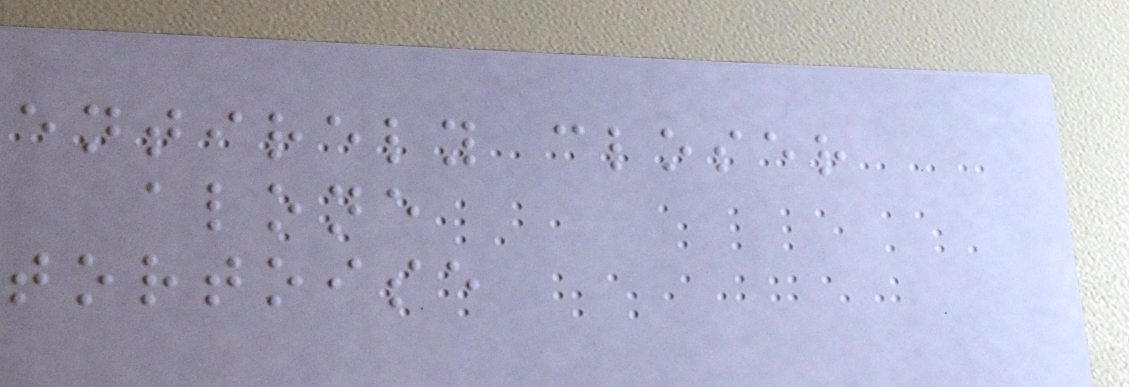entirely closer
alone
tortoise
